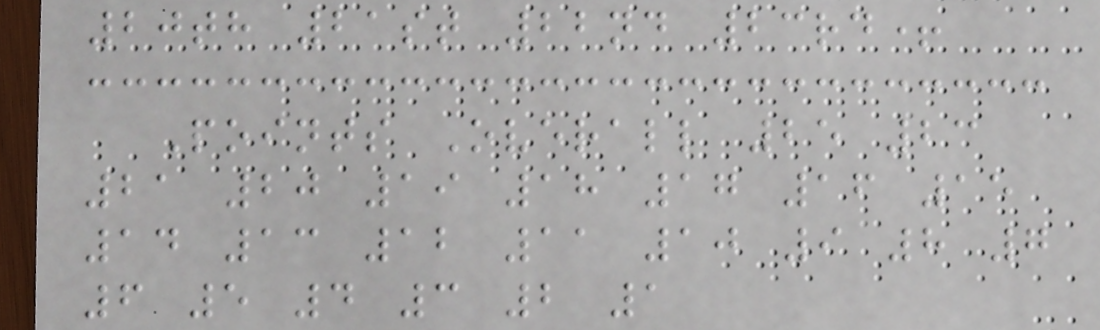20th 21st 22nd 23rd+
Points Overall 25 23
21 20 19 18 17 16 15
14 13 12 11 10 9 8 7
6 5 4 3 2 1
